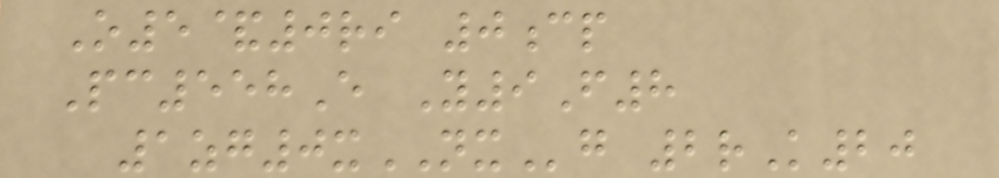O5&0ri 0cp
Pc558E Y9F8
1zg0xNXg 2rK20
